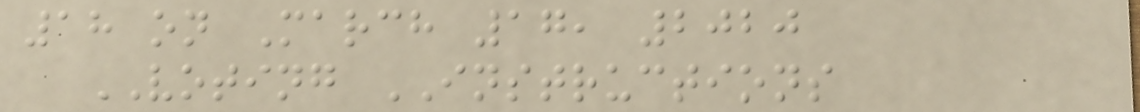18 on March 17, 2020
VOTING INSTRUCTIONS
